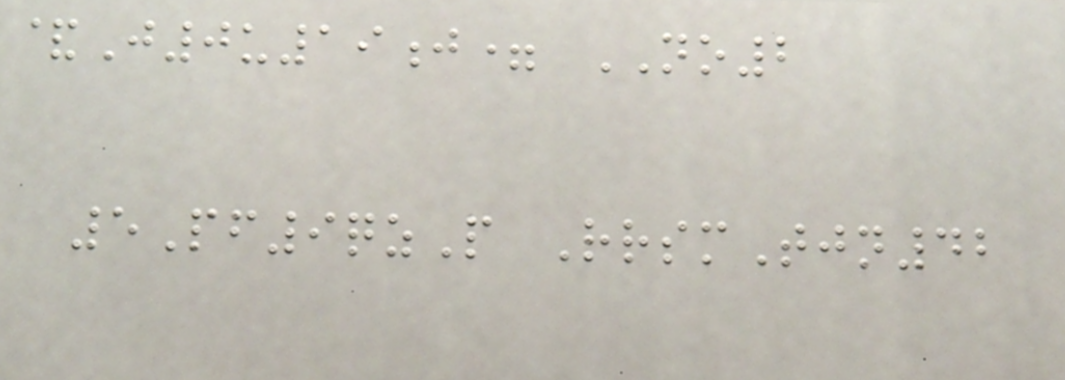&J0u19j= NO2
5Pf9qzP RrsmTjn42
